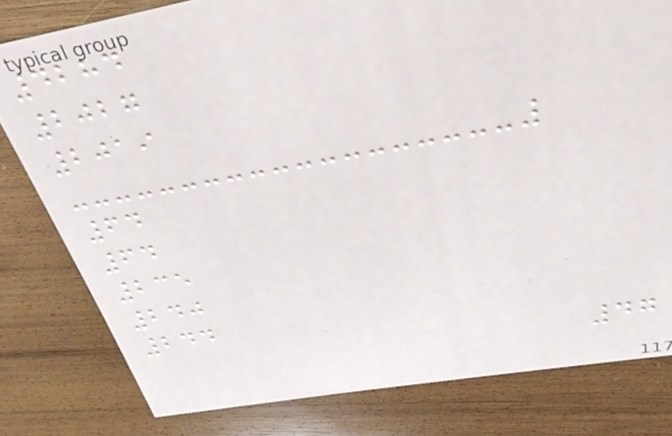4284
2027
2019
64
64
235
240
244
47
